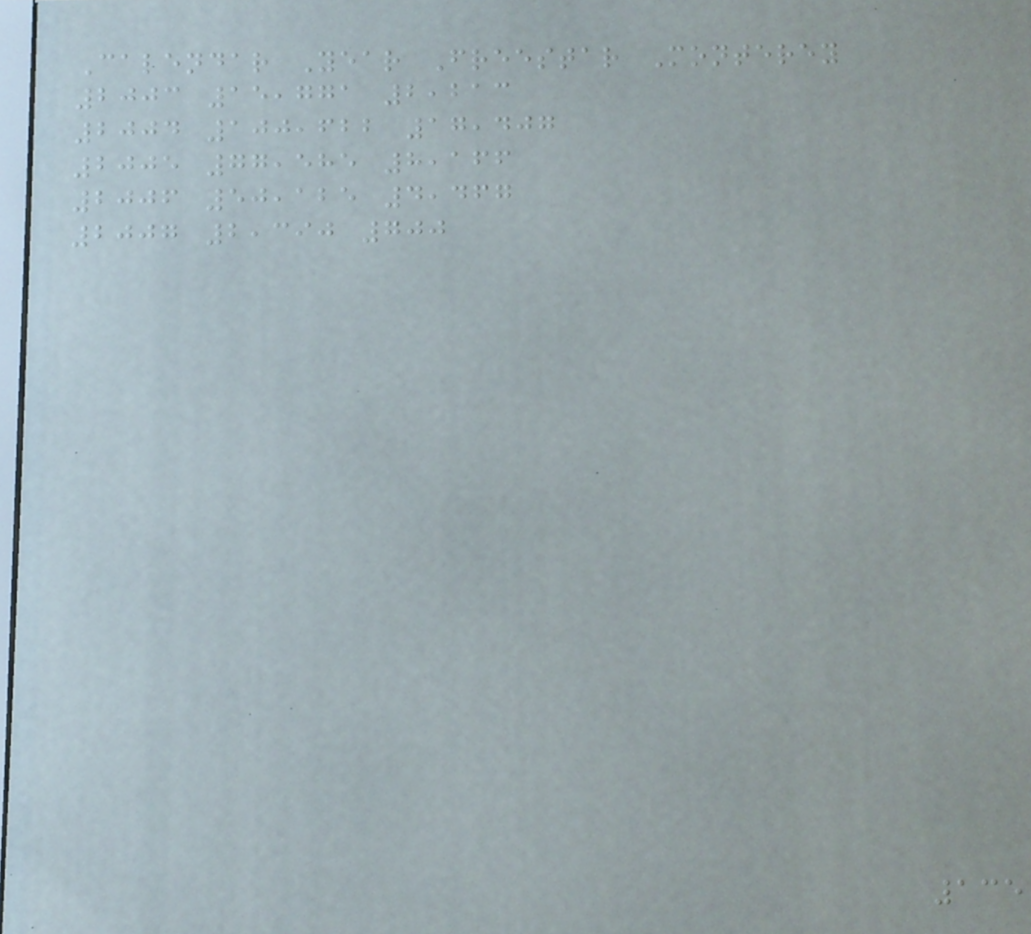Calendar Year Freestar Monterey
2003 15,771 2,213
2004 100,622 17,407
2005 77,585 8,166
2006 50,125 4,467
2007 2,390 700
135
